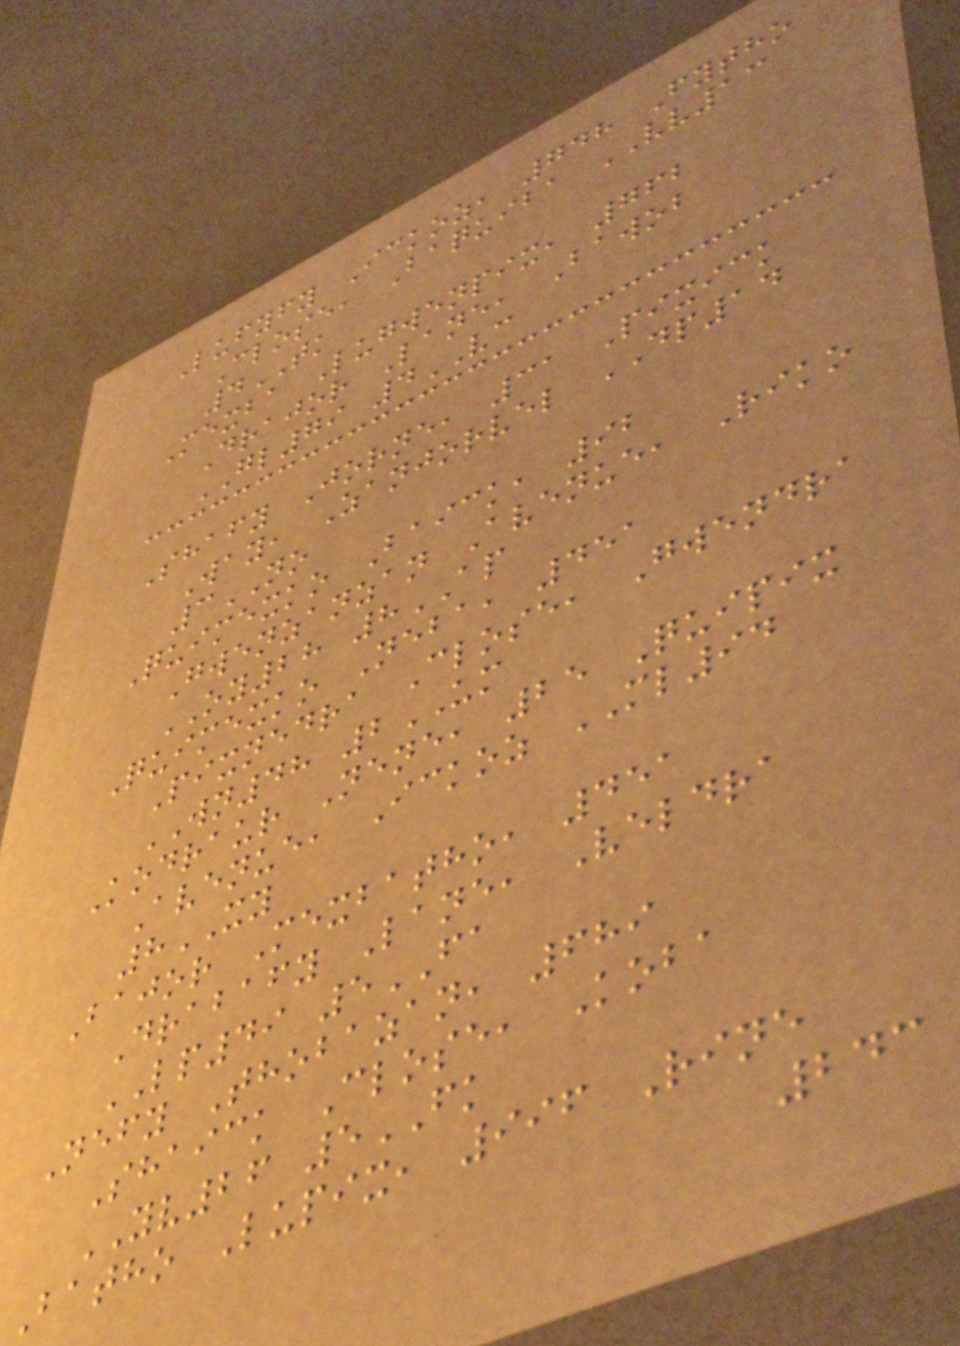Lufyfy Ickoz, 748 Fytho
Close, Baquiba VV13
4TK
Mexba Lugwenpix, 762
Drajor Lane, Bawob
GL79 4VC
Shafy Jorne, 31 Pixick
Way, Zanjorvel DP14
3NO
Quimexko Baick, 92
Gwenzanzan Avenue, Riko
OY28 8AP
Quimexko Neba, 451
Pixnedra Close, Gwendra
WN48 2UM
Kodraur Nene, 25 Quipix
Avenue, Ickoz ML94
8XY
Bajor Mexbatho, 451
Drabafy Lane, Veldra
LP49 5FA
Nefy Thobazan, 689
Shaick Close, Koba
YV26 5FK
Batho Lupix, 996 Rine
243
